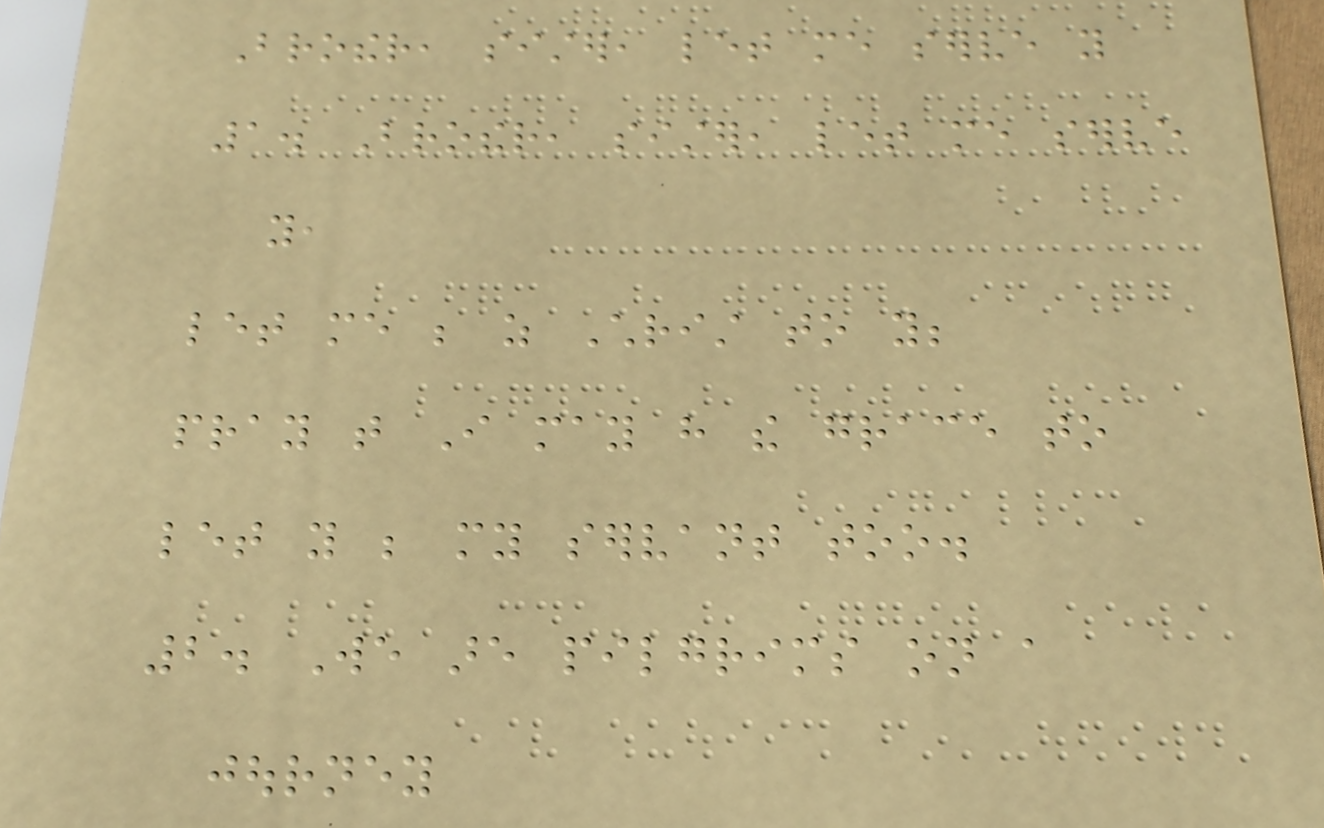Brother, sister, let me serve you
1. Brother, sister, let me serve
you,
let me be as Christ to you;
pray that I may have the grace to
let you be my servant too.
2. We are pilgrims on a
journey
